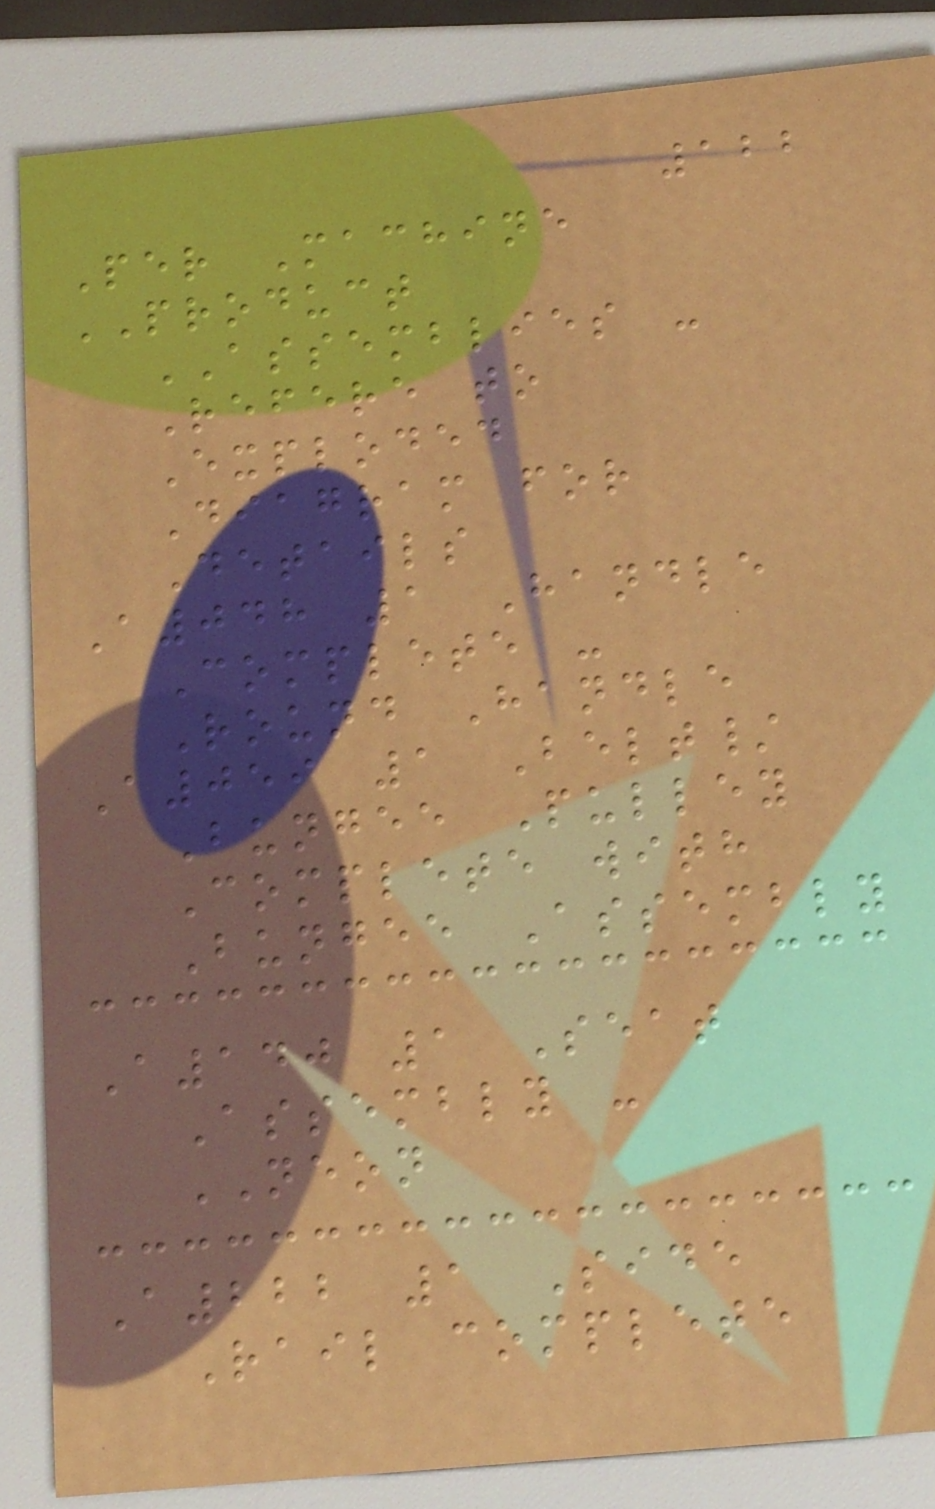122
Per Machine
PRODUCT
ASSEMBLIES -
Refere to
Exploded
Diagram for
Details
A048 1 Handle
Complete -
Round Handle
A059 1 Belt/
Bungee Pulley
Complete with
Bungee Assembly
A140 1 Seat
Assembly -
NEON
A222 1 Side
Rail complete
